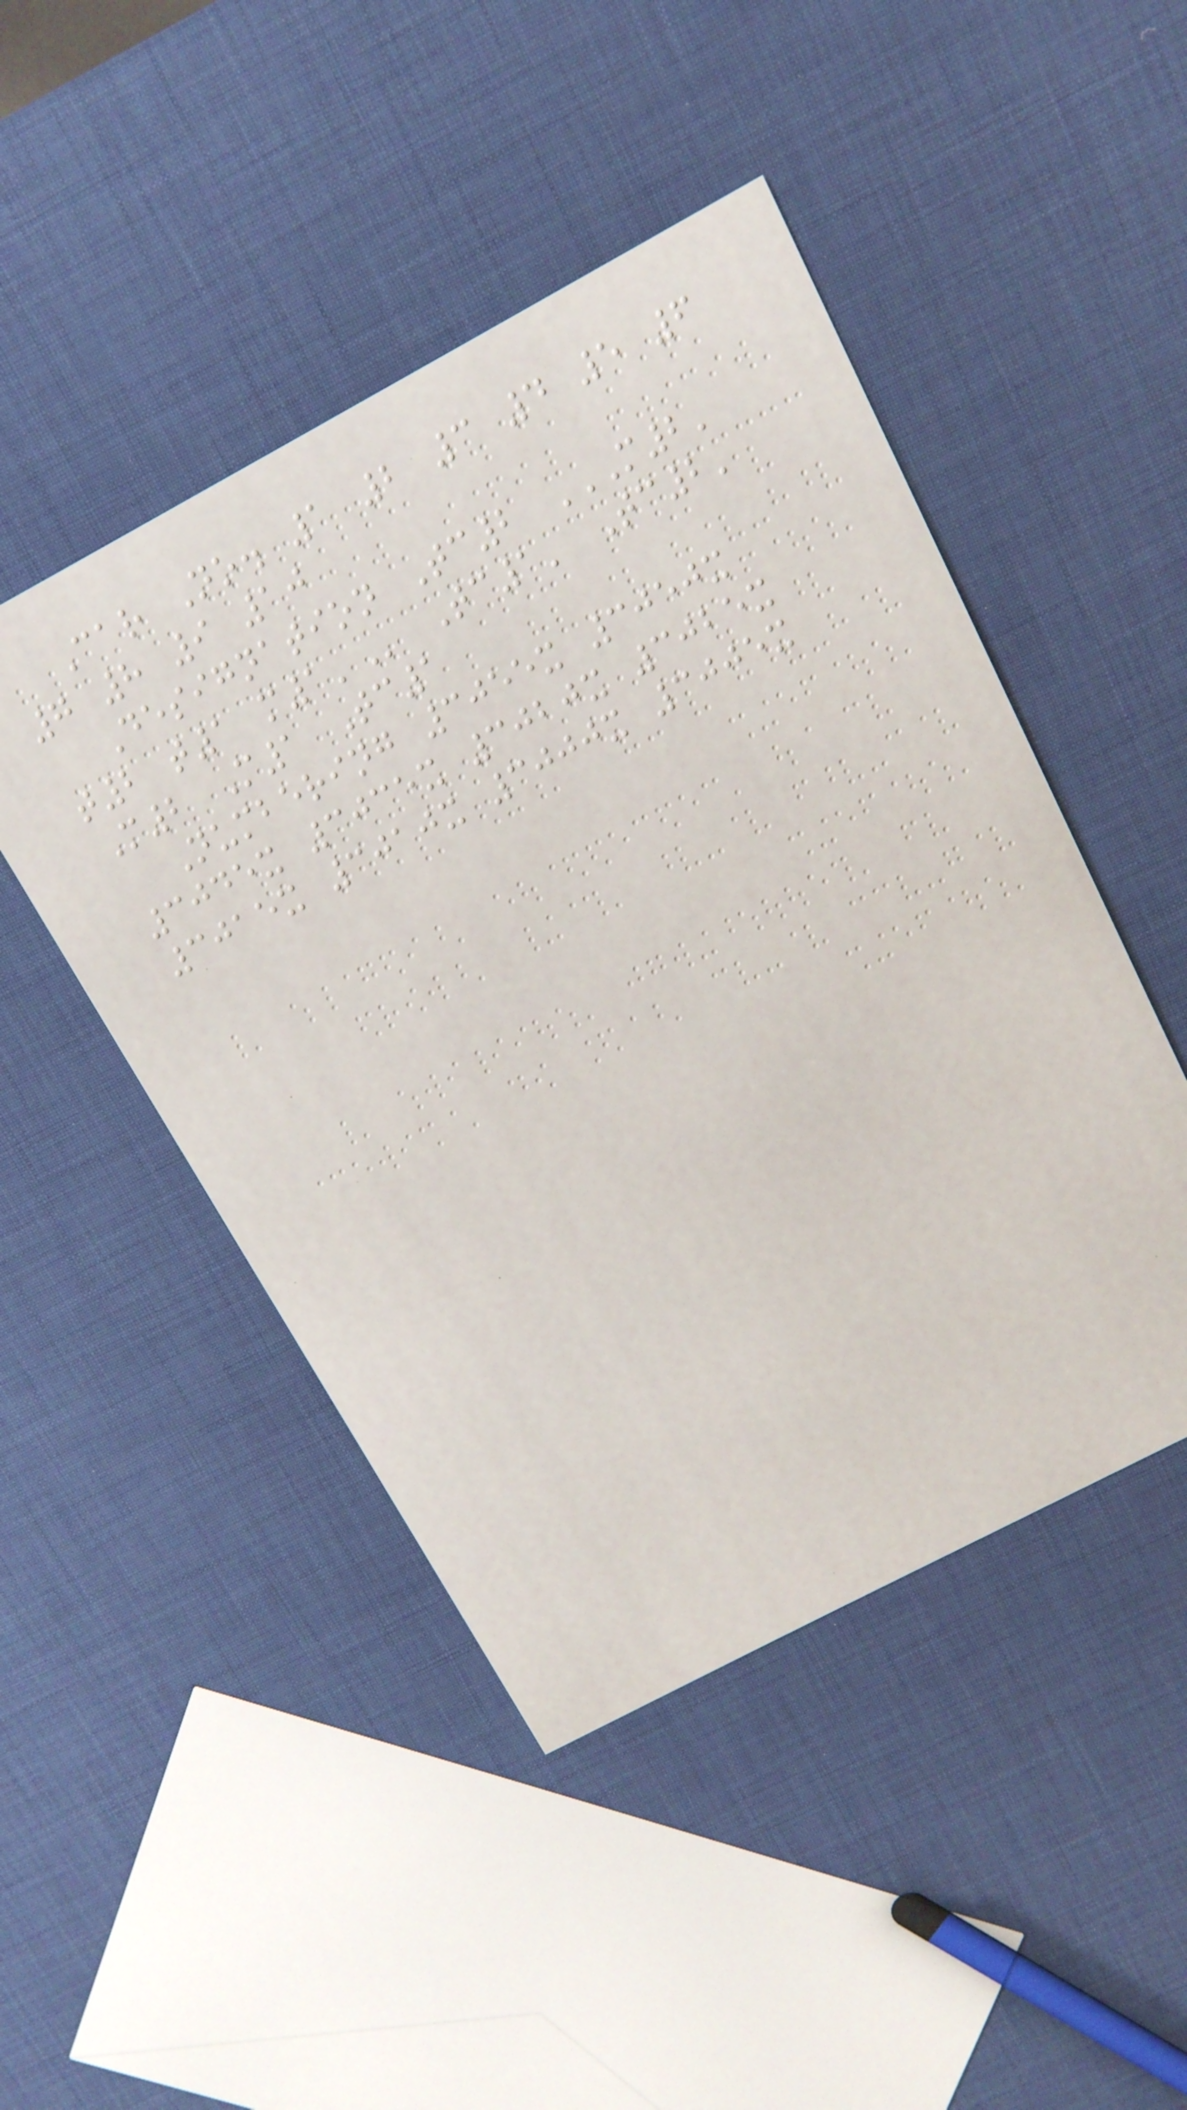Car No. 1 2 3 4 5 6
7 8 9 10
Designation Tc2 M2'
T2 T1 M1' Tc1' Tc2'
M2 M1 Tc1
Numbering 3055x 3050x
3045x 3035x 3020x 3025x
3015x 3010x 3000x 3005x
